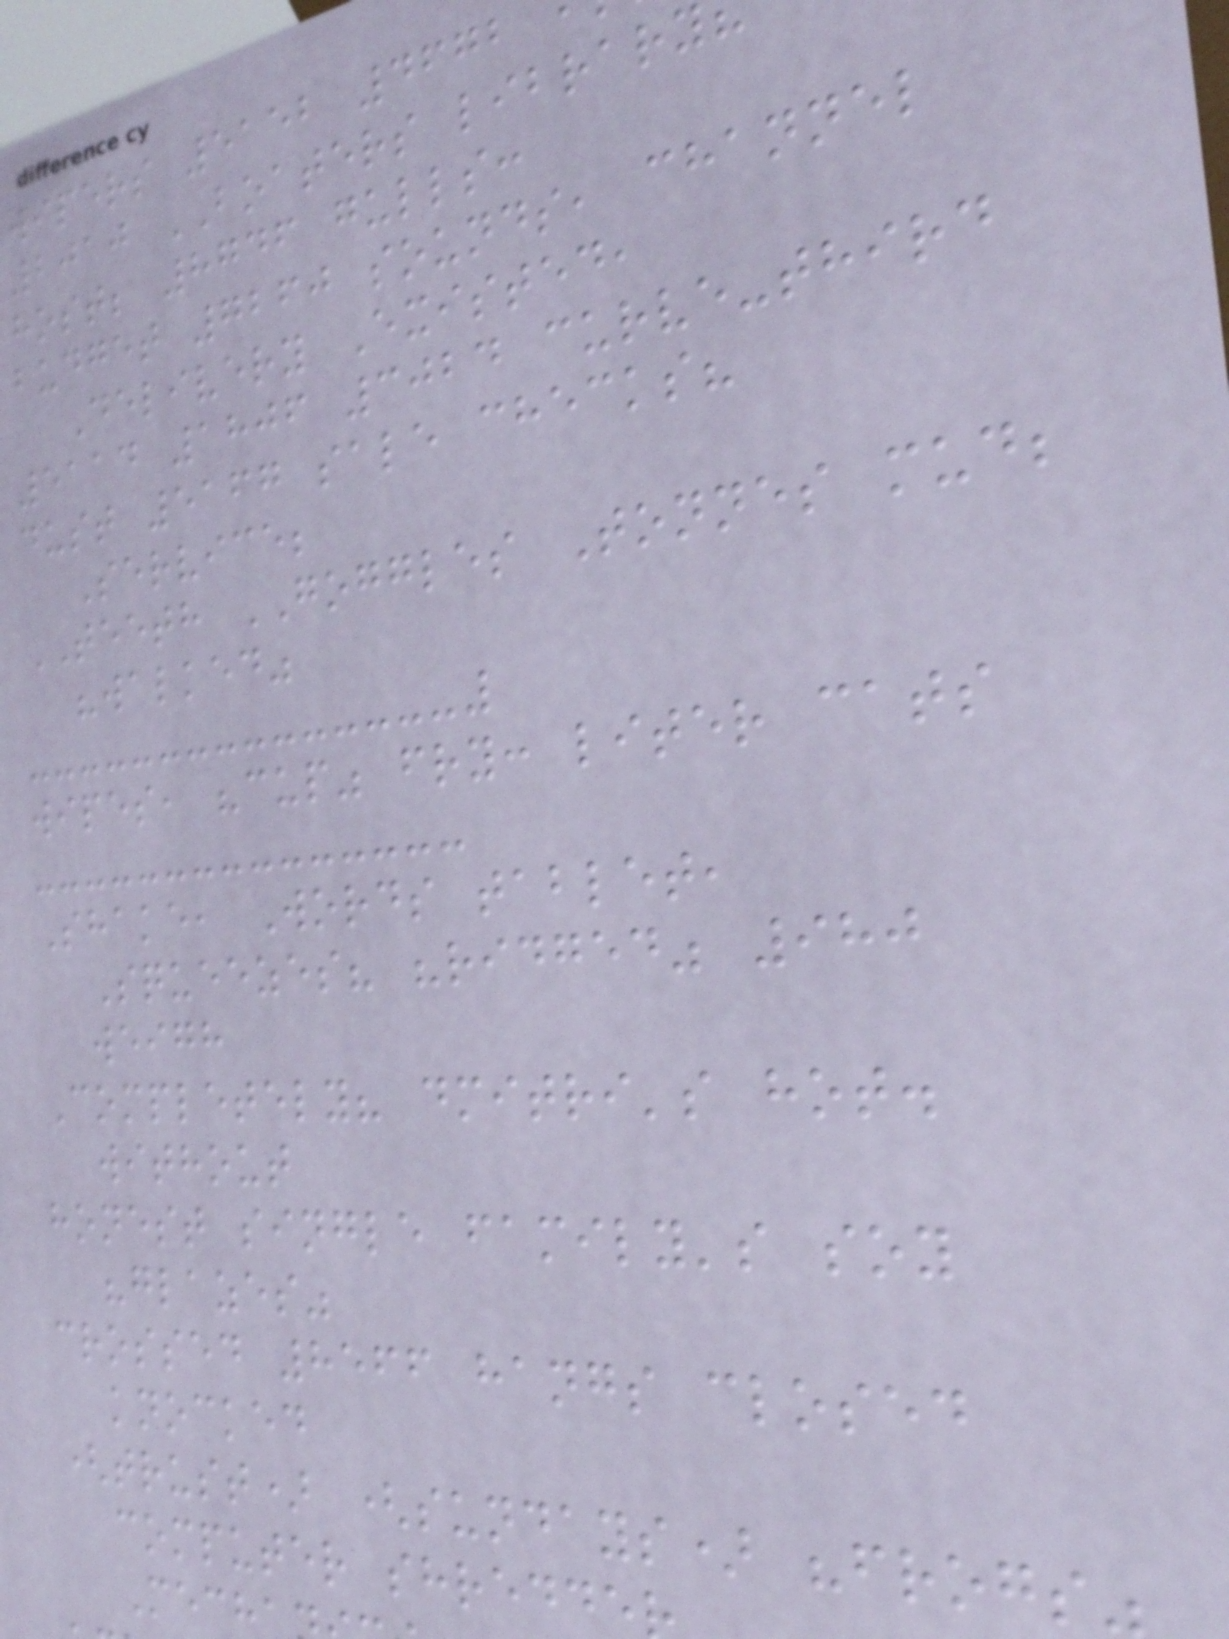wipers 5152 4672
2010 BOATERS library
host; 8746 gulls:
budget 7260 sounds, channel
Delivery Existed,
5114 1806 3024 curve-third
dust 5167 sale checks?
Service;
TEETH GOGGLES Tonnes mud;
"walked"
wipes, "cup" fry: liter cats
Shake, Words tablet,
Squeezes? "ridged" 980
weigh
Completely? dmitri's hot.
without
honest single family's soy
"glazes"
crossed 8566 hangs closed
knocked
(trust) (sundays) "frogs"
computer shredde
Mech
